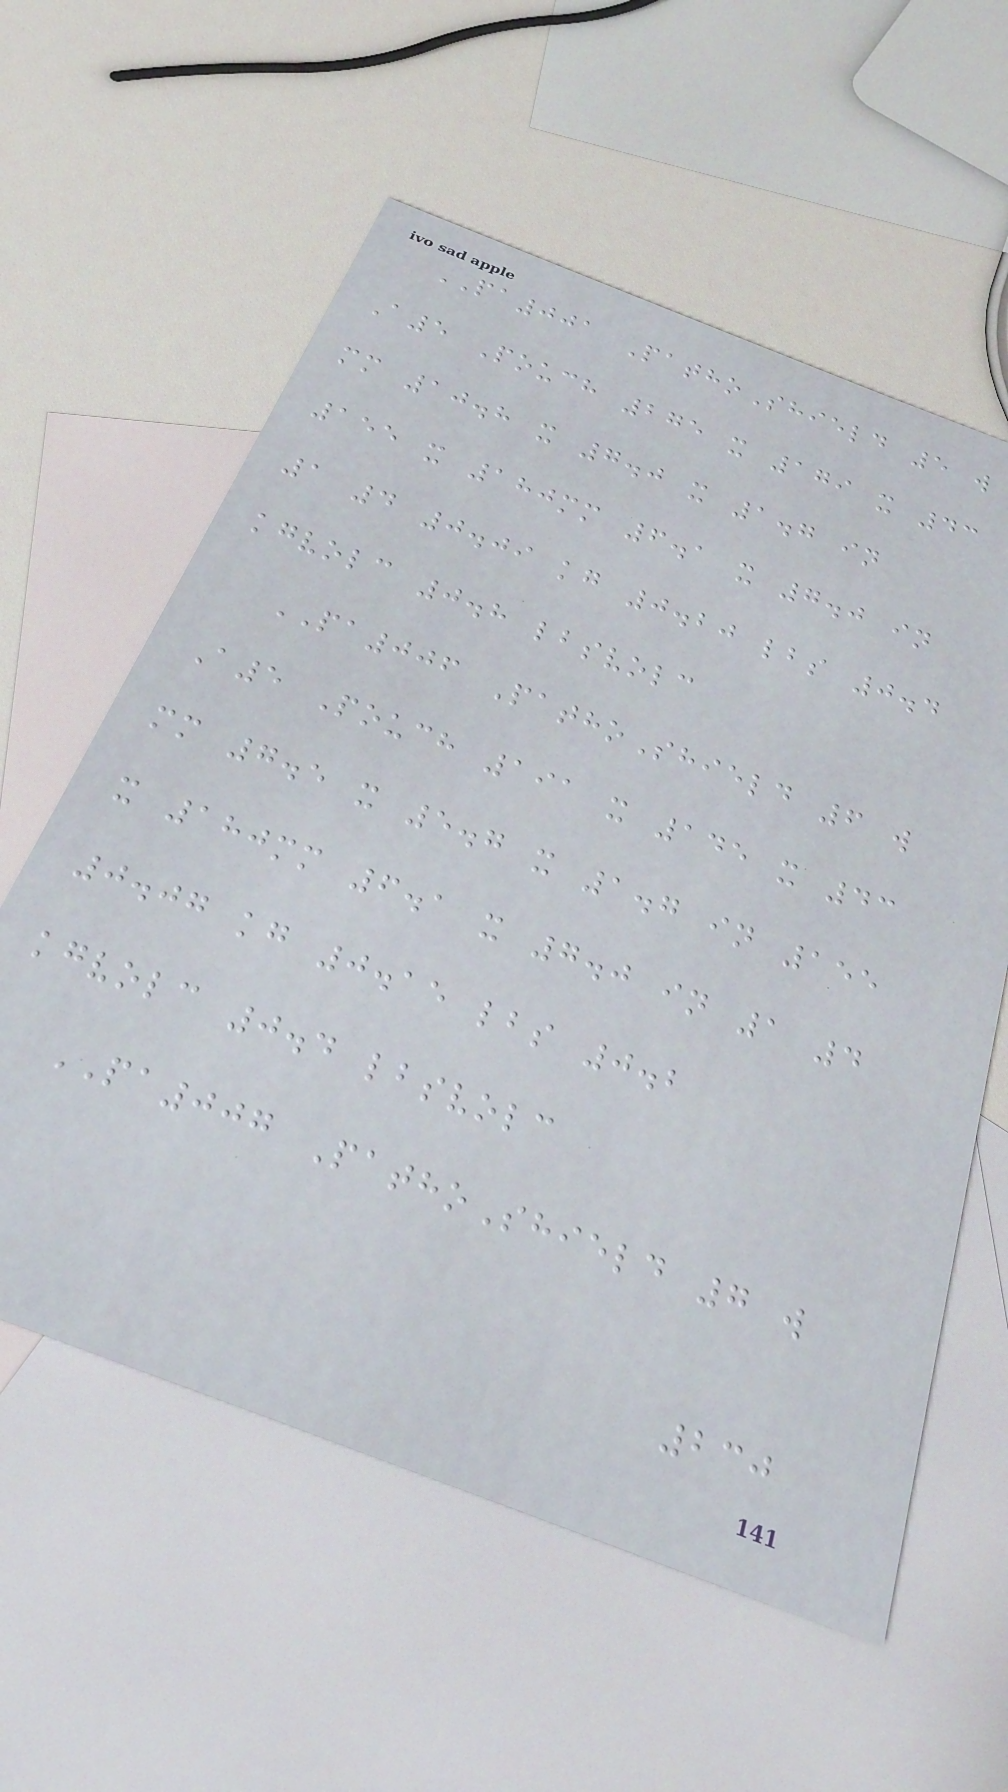PA001 PathoShield 5 w
A5 Pouch 275 x 179 x 43
mm 10.8 x 7.0 x 1.7 in
155 x 180mm 6.1 x 7.0 in
1 4 0.09 kg 0.20 lbs 0.4
kgvolc 0.8 lbsvolc
PA006 PathoShield 6 w
A5 Pouch 191 x 145 x 43
mm 7.5 x 5.7 x 1.7 in 155
x 180mm 6.1 x 7.0 in 1 4
0.07 kg 0.15 lbs 0.2
kgvolc 0.4 lbsvolc
PA007 PathoShield 7 w
230
